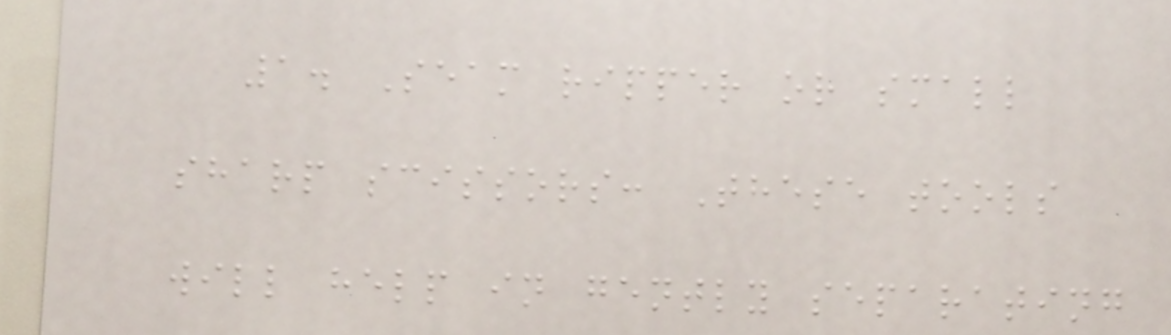1. Seam ripper or small
sharp scissors: These tools
will help in gently separating
